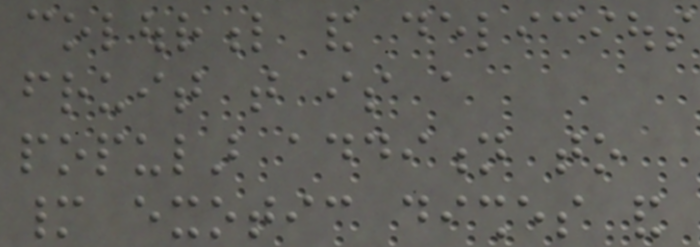colourful and delicious
fruit that is a
popular addition to
many exotic dishes and
